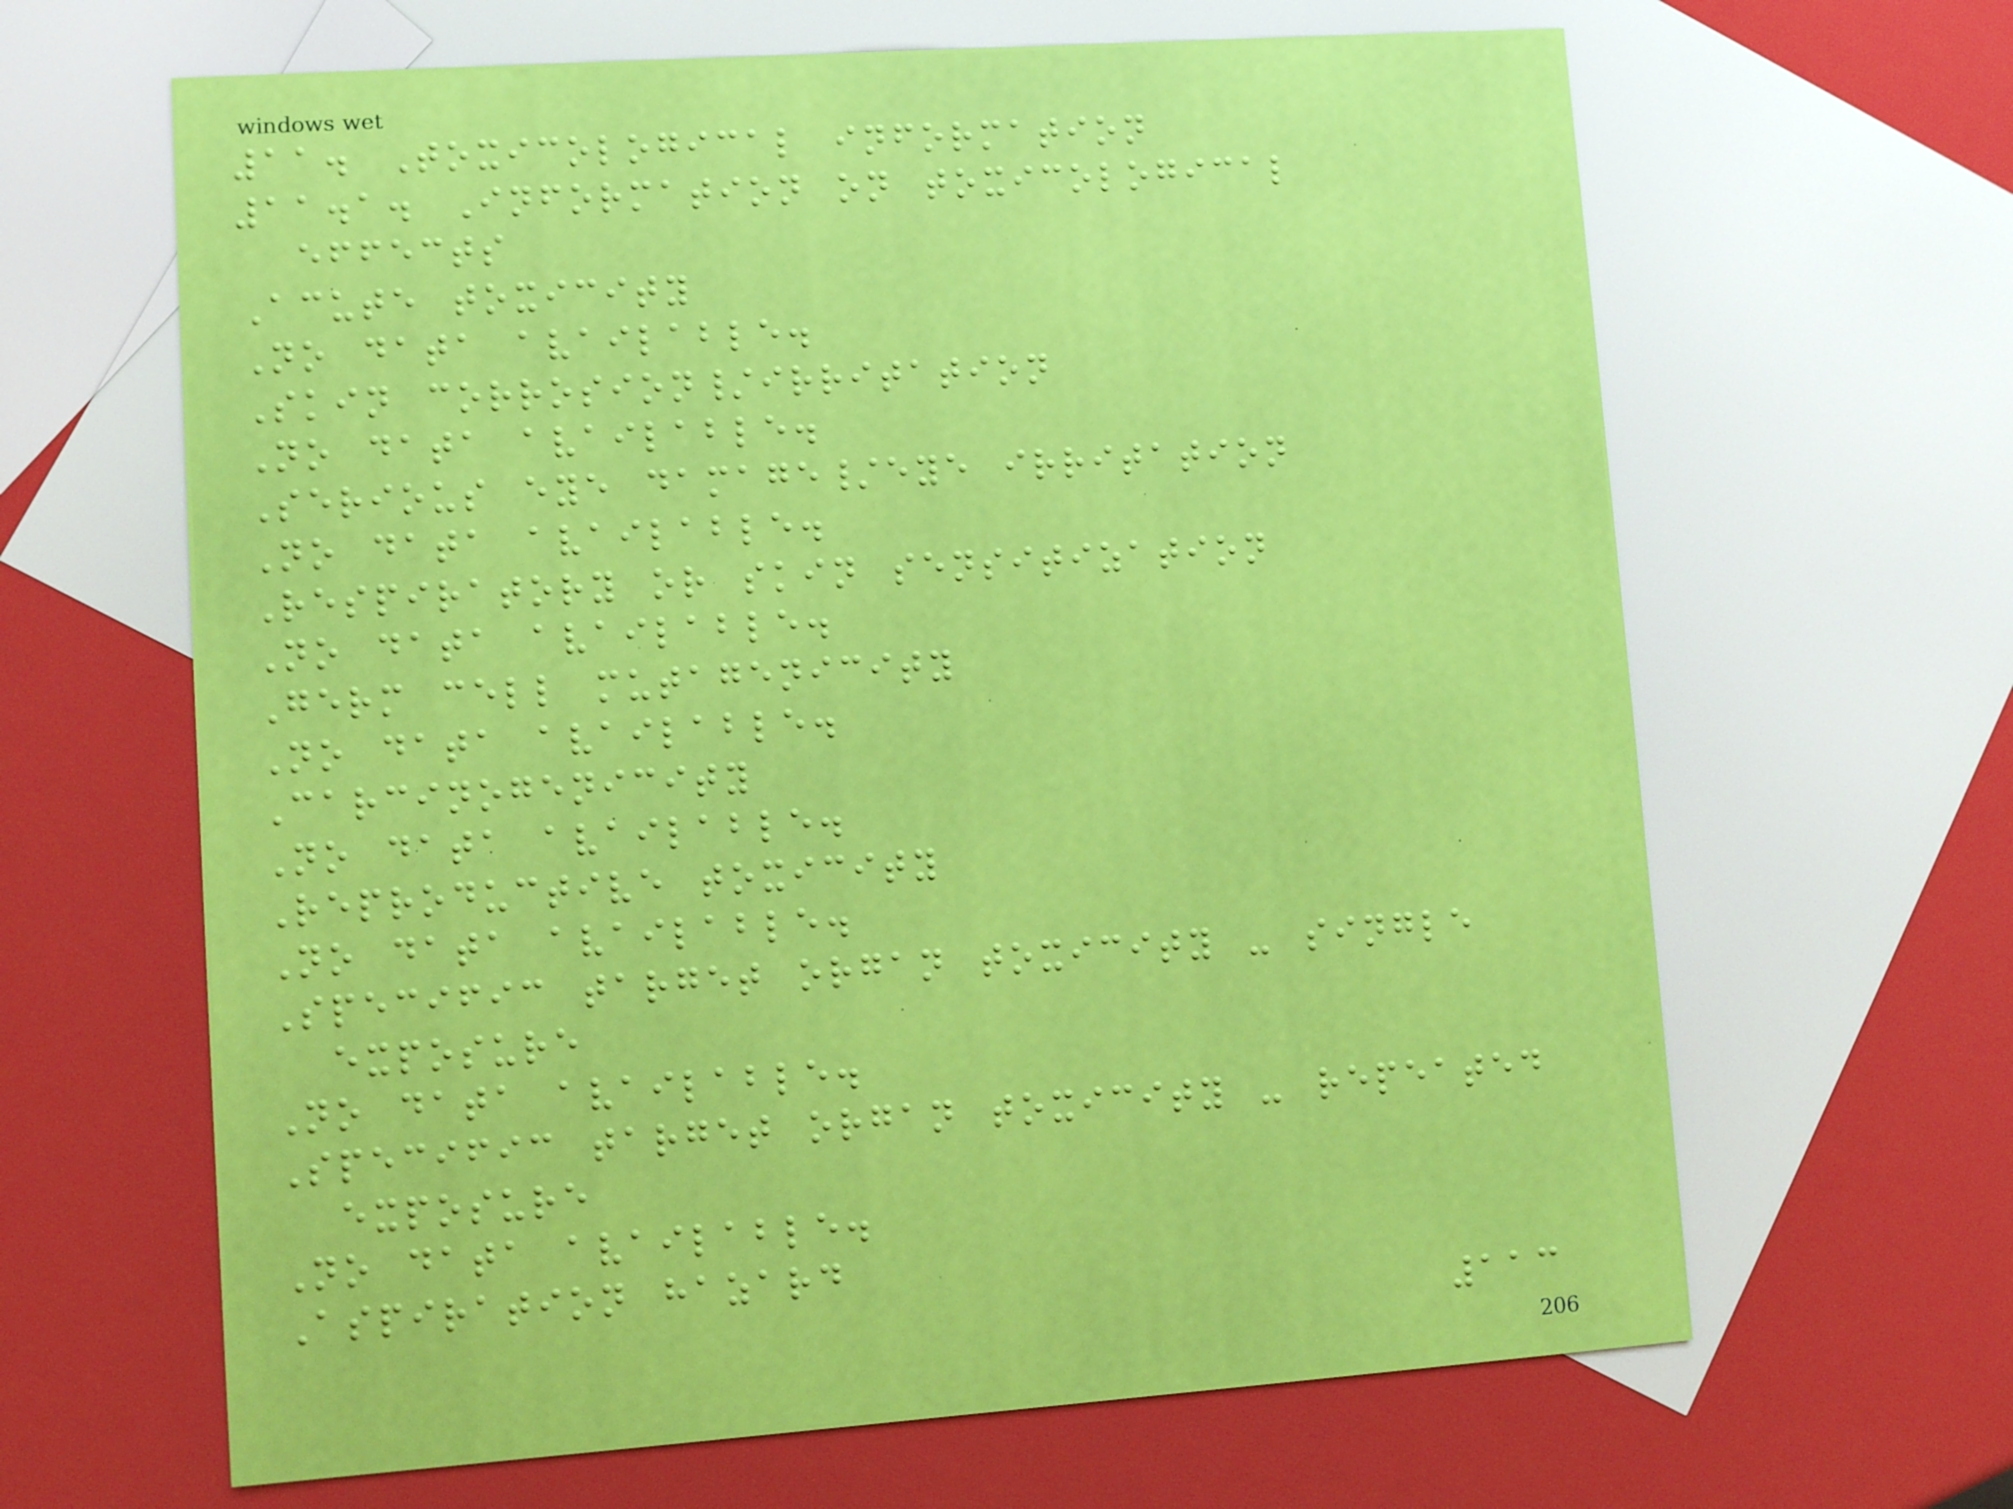11. Toxicological information
11.1. Information on toxicological
effects
Acute toxicity
No data available.
Skin corrosion/irritation
No data available.
Serious eye damage/eye irritation
No data available.
Respiratory or skin sensitization
No data available.
Germ cell mutagenicity
No data available.
Carcinogenicity
No data available.
Reproductive toxicity
No data available.
Specific target organ toxicity - single
exposure
No data available.
Specific target organ toxicity - repeated
exposure
No data available.
Aspiration hazard
113
